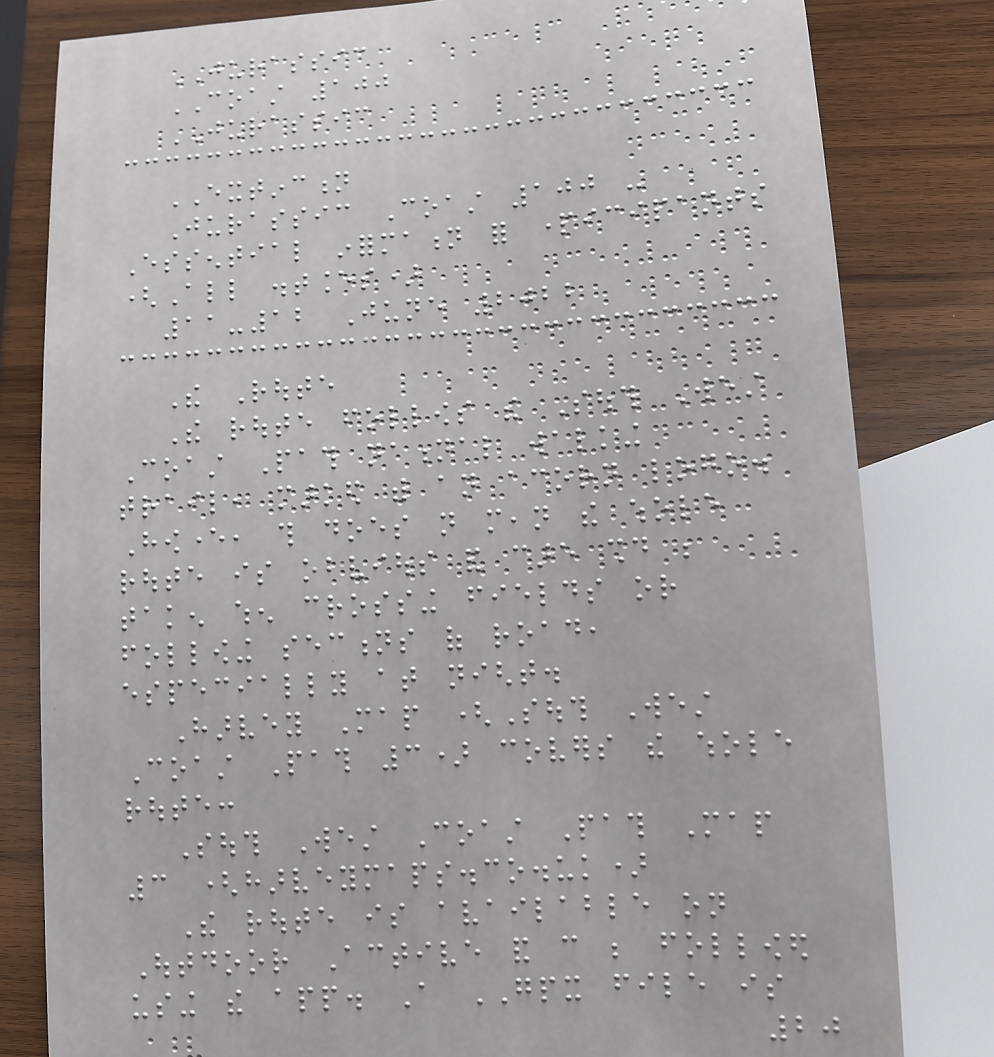JURASSIC
COAST 100
JURASSIC
EXTINCTION
Jurassic Coast 100 -
Essential information for participants
(All distances)
11-12 June 2022
The Route
The route follows the South West
Coast Path national walking
trail, marked with an acorn logo.
However, this does not mean the whole
route is obvious and care should be
taken when crossing fields or
following sections of road,
especially at night.
Harvey Map (South West
Coast Path 3) covers the whole
route:
South West Coast Path Map
3 (harveymaps.co.uk)
The route is available on
Outdoor Active and can be followed
using the app. A GPX file is
20
